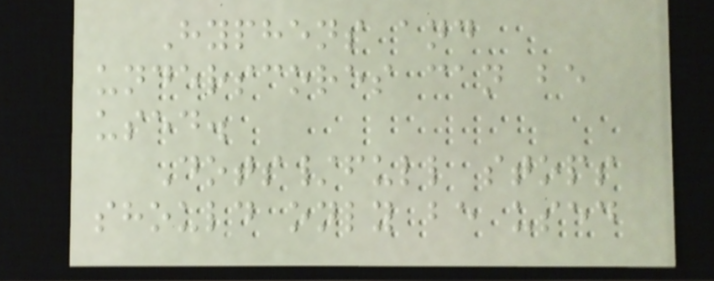Hyphens and
underscores can be
used.
Dots/full stops
should only be used
